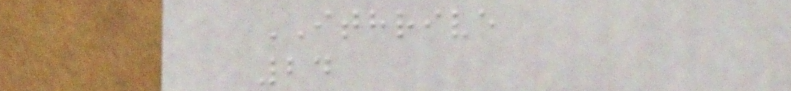ITHRIVE
24
